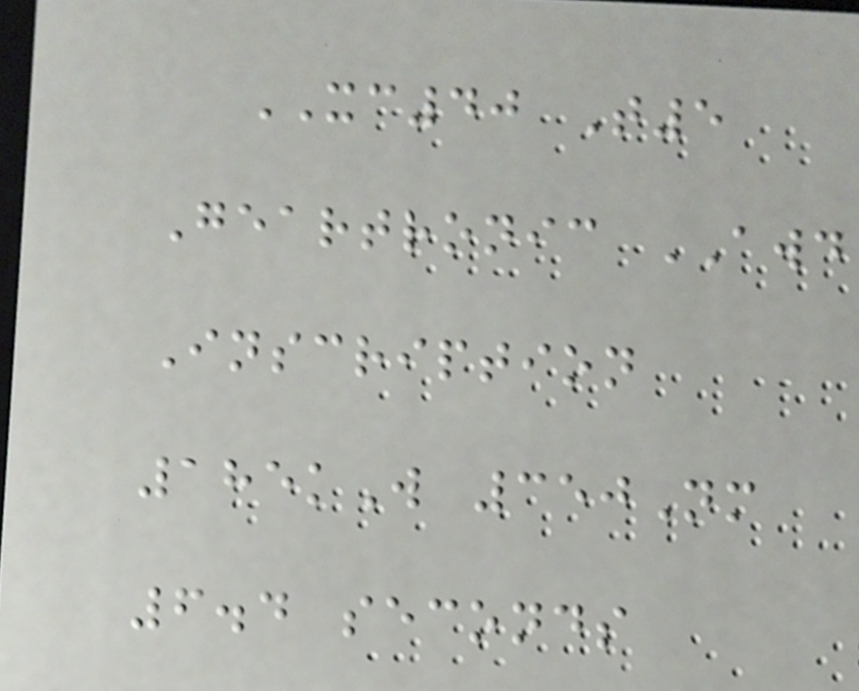XC40 T5
Geartronic AWD
Inscription
185kW 350Nm
6.4 seconds
